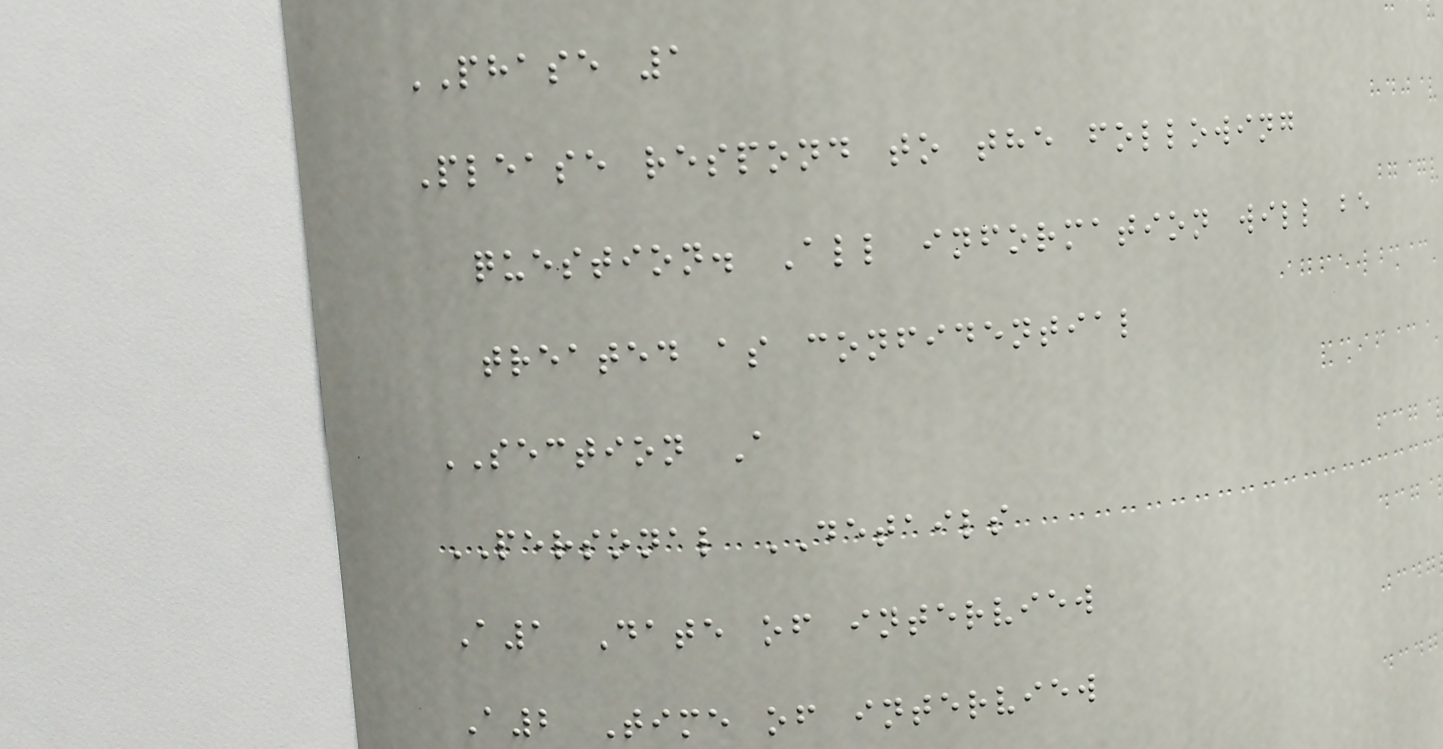PHASE 1
Please respond to the following
question. All information will be
treated as confidential
SECTION A
PERSONAL DETAILS
A1 Date of interview
A2 Time of interview
